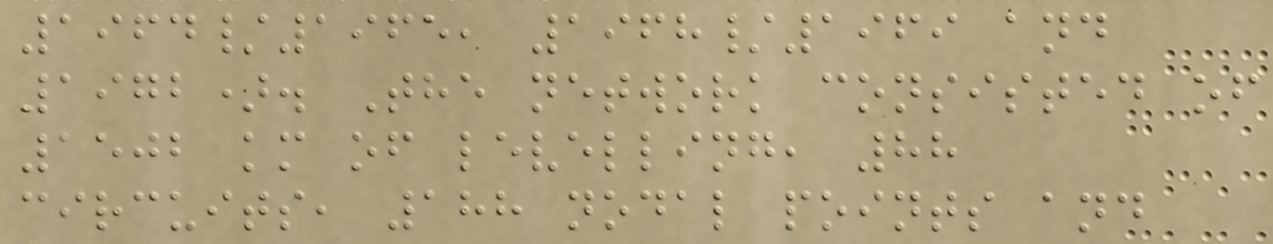1964/1965, 1968/1969 and
1972). The network consisted of
1502 km of levelling, 88
circuits, 188 nodal points and
